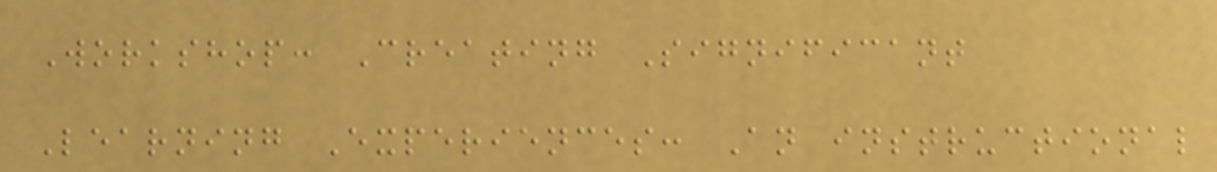Workshop: Creating Significant
Learning Experiences: An instructional
